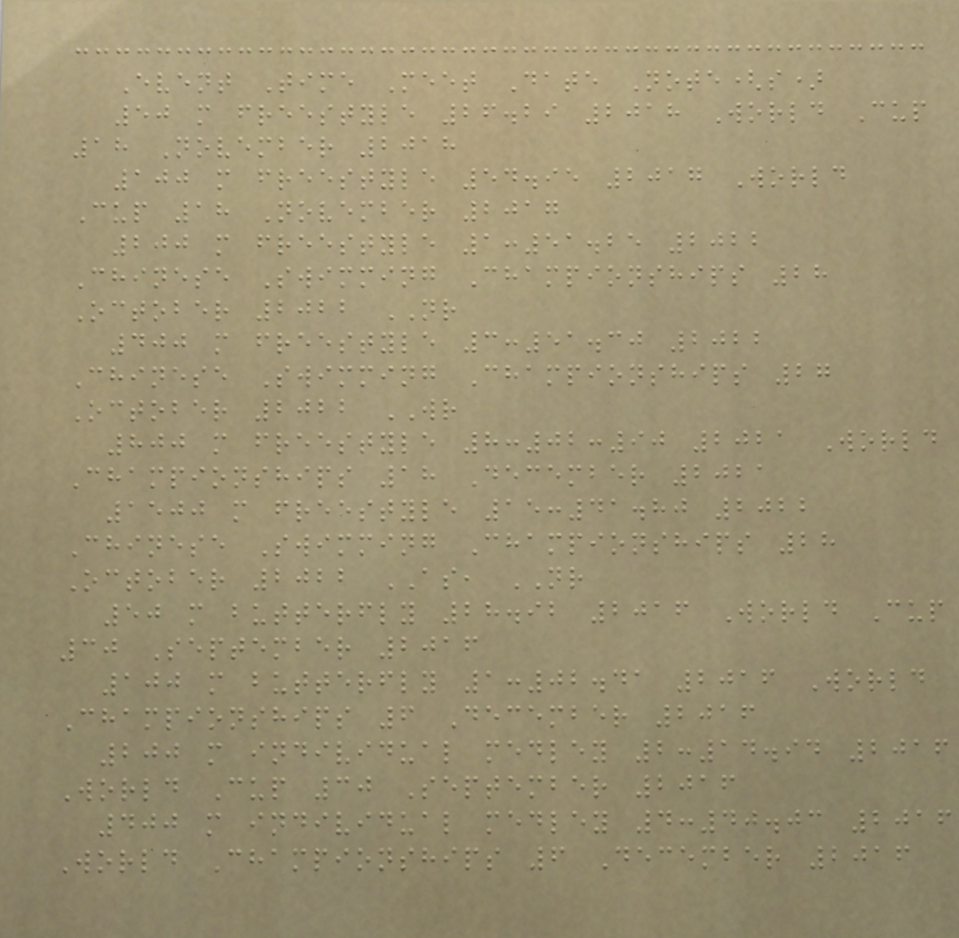Event Time Meet Date Note(s)
50 m freestyle 26.29 2018 World Cup
18 November 2018
100 m freestyle 54.95 2017 World
Cup 18 November 2017
200 m freestyle 1:51.25 2022
Chinese Swimming Championships 28
October 2022 NR
400 m freestyle 3:51.30 2022
Chinese Swimming Championships 27
October 2022 WR
800 m freestyle 8:02:90 2021 World
Championships 18 December 2021
1500 m freestyle 15:41.80 2022
Chinese Swimming Championships 28
October 2022 AS, NR
50 m butterfly 28.92 2016 World Cup
30 September 2016
100 m butterfly 1:02.41 2016 World
Championships 6 December 2016
200 m individual medley 2:14.94 2016
World Cup 30 September 2016
400 m individual medley 4:40.03 2016
World Championships 6 December 2016
